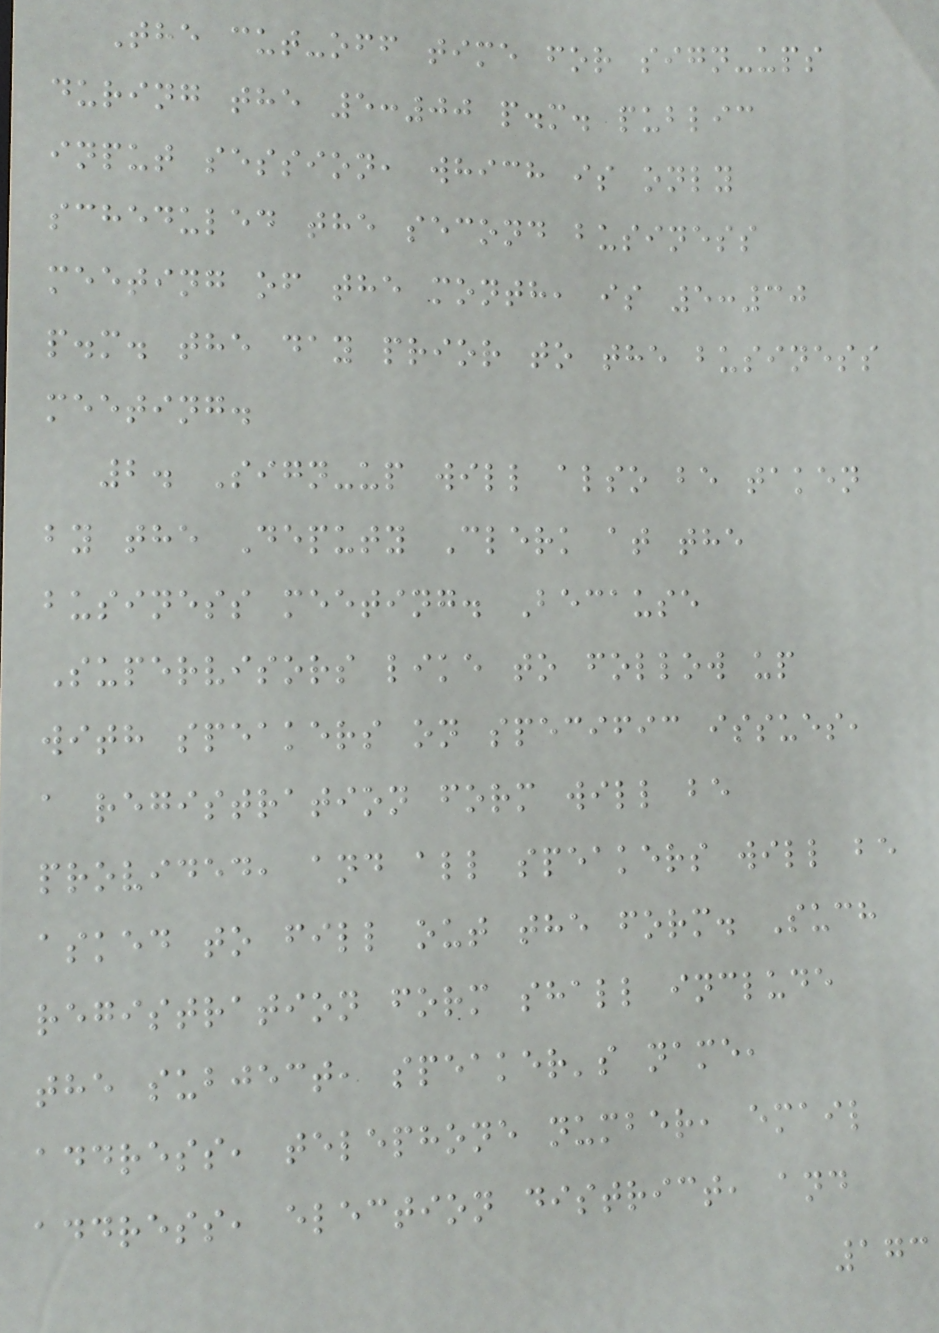The cut-off time for sign-ups
during the 5:00 p.m. public
input session, which is only
scheduled the second business
meeting of the month, is 5:30
p.m. the day prior to the business
meeting.
2. Sign-up will also be taken
by the Deputy Clerk at the
business meeting. Because
Supervisors like to follow up
with speakers on specific issues,
a registration form will be
provided, and all speakers will be
asked to fill out the form. Such
registration form shall include
the subject, speaker's name,
address, telephone number, email
address, election district, and
173
